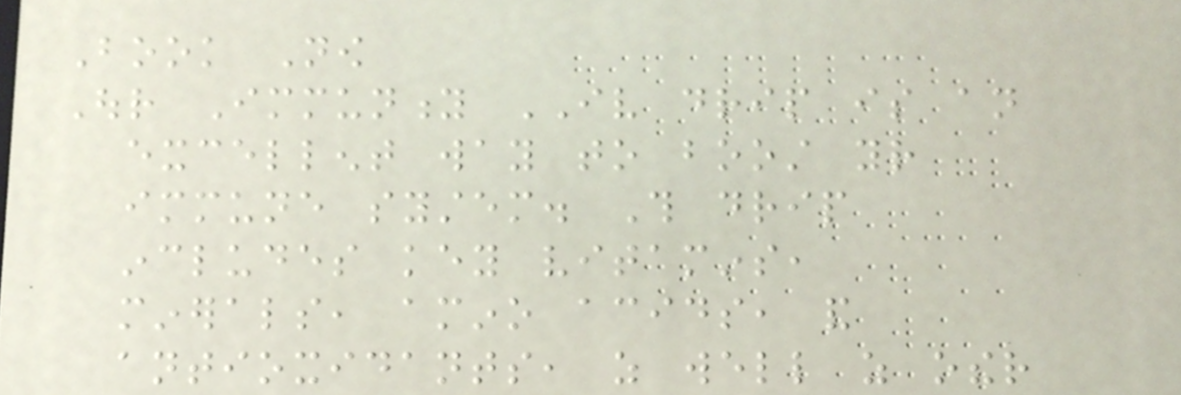Book Now
Our Immunity IV drip is an
excellent way to boost your
immune system. This drip
includes key vitamins,
minerals, amino acids, and
antioxidants, as well as other
